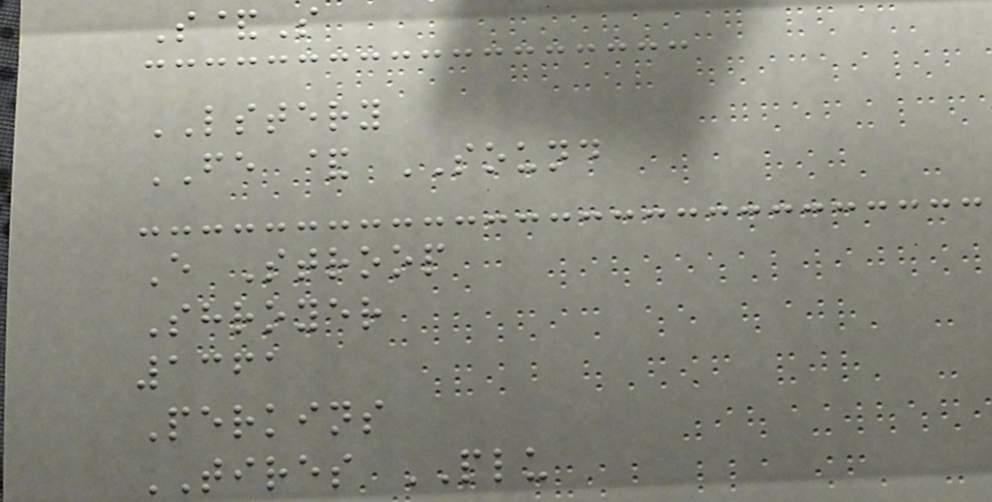S&S
LSTERY
FE & SOUND
E Stroop
Shroyer
1361
Perkins
TIRES PLU
